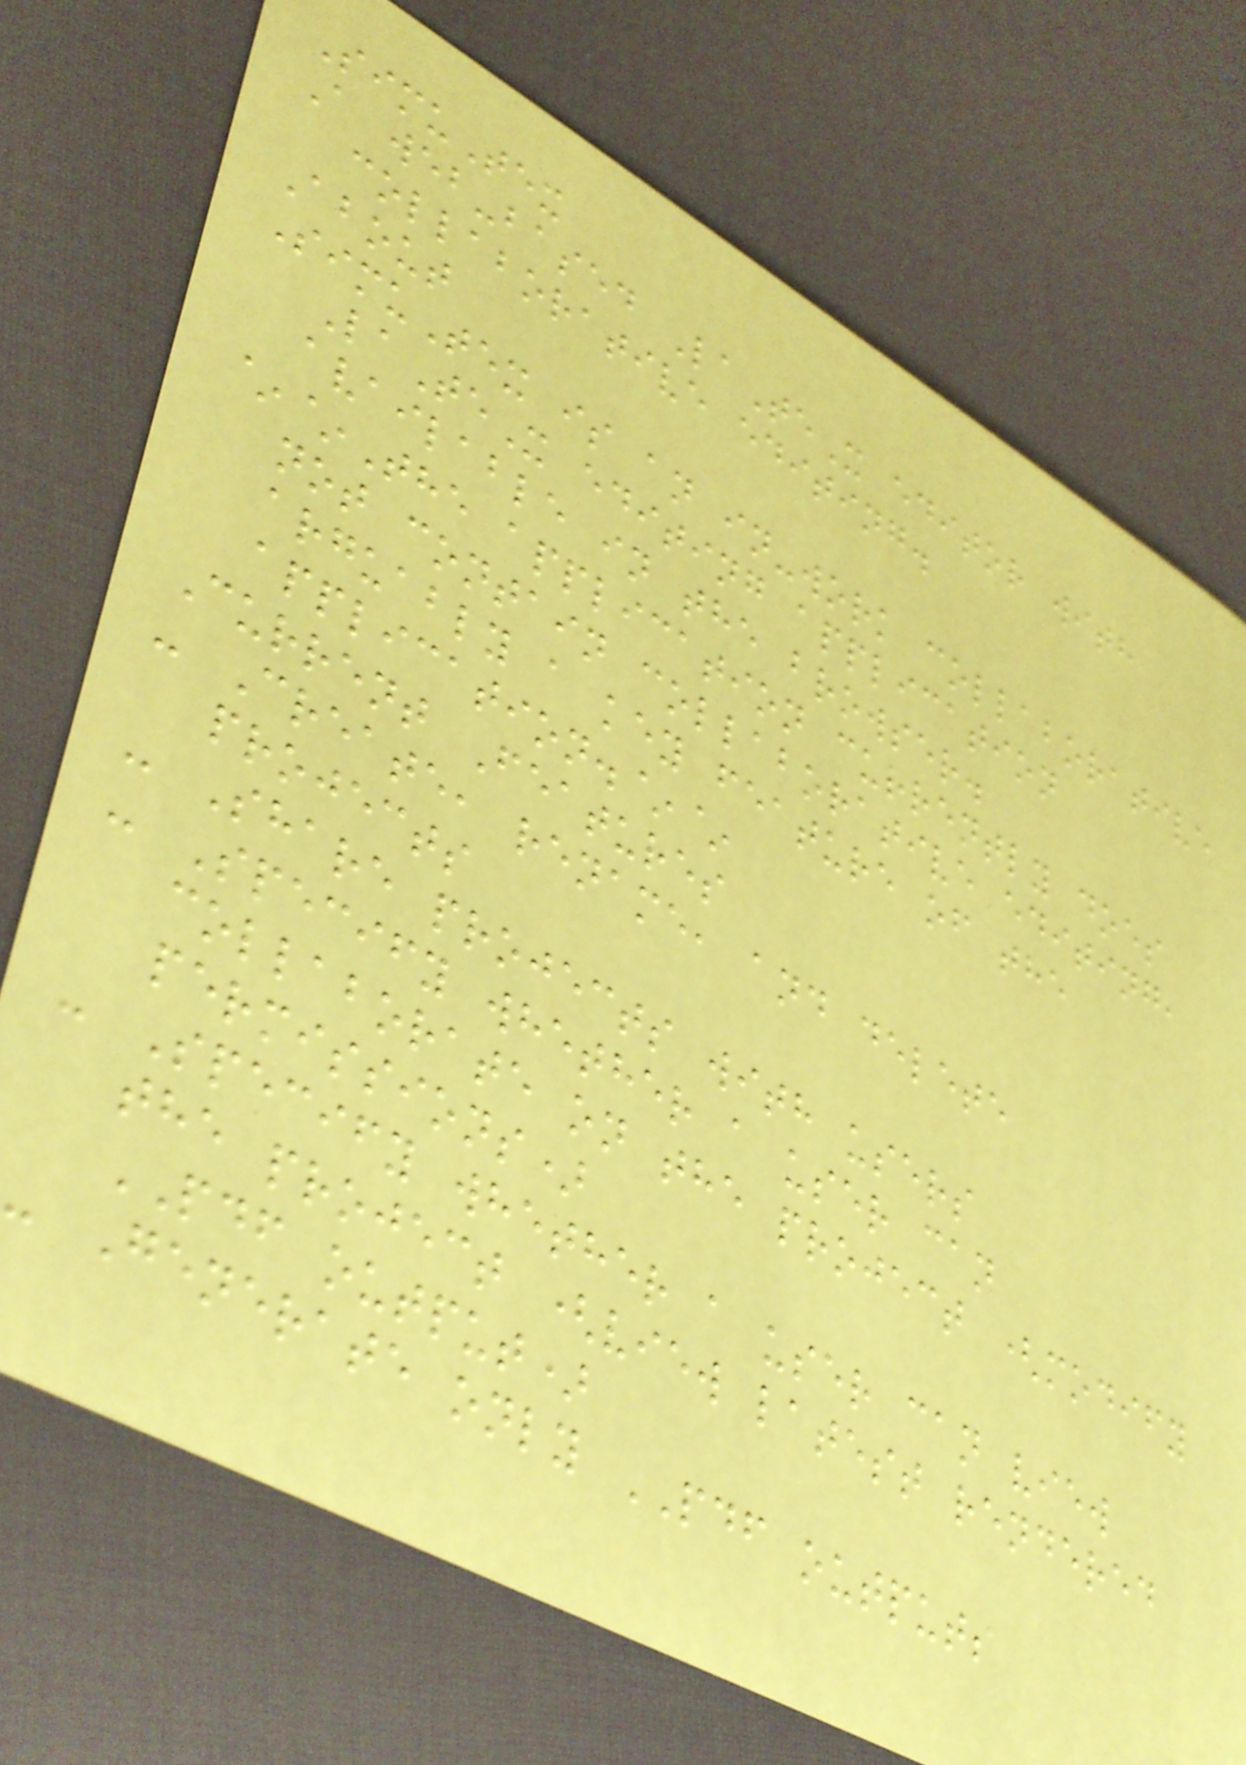SimuTex
A web-based LaTeX editor with
collaborative editing.
About
SimuTex is an in-work collaborative
LaTeX editing application
available in the browser.
~~The application currently does
not contain collaborative editing,
arguably a key feature of the
application.~~
Current Features
- Create, rename, and delete
projects
- Share projects with users
- Specify whether a user can
collaborate on the project (modify
permissions)
- Specify whether a user can view
the project (view latest rendered
PDF output)
- Generate only PDF outputs
